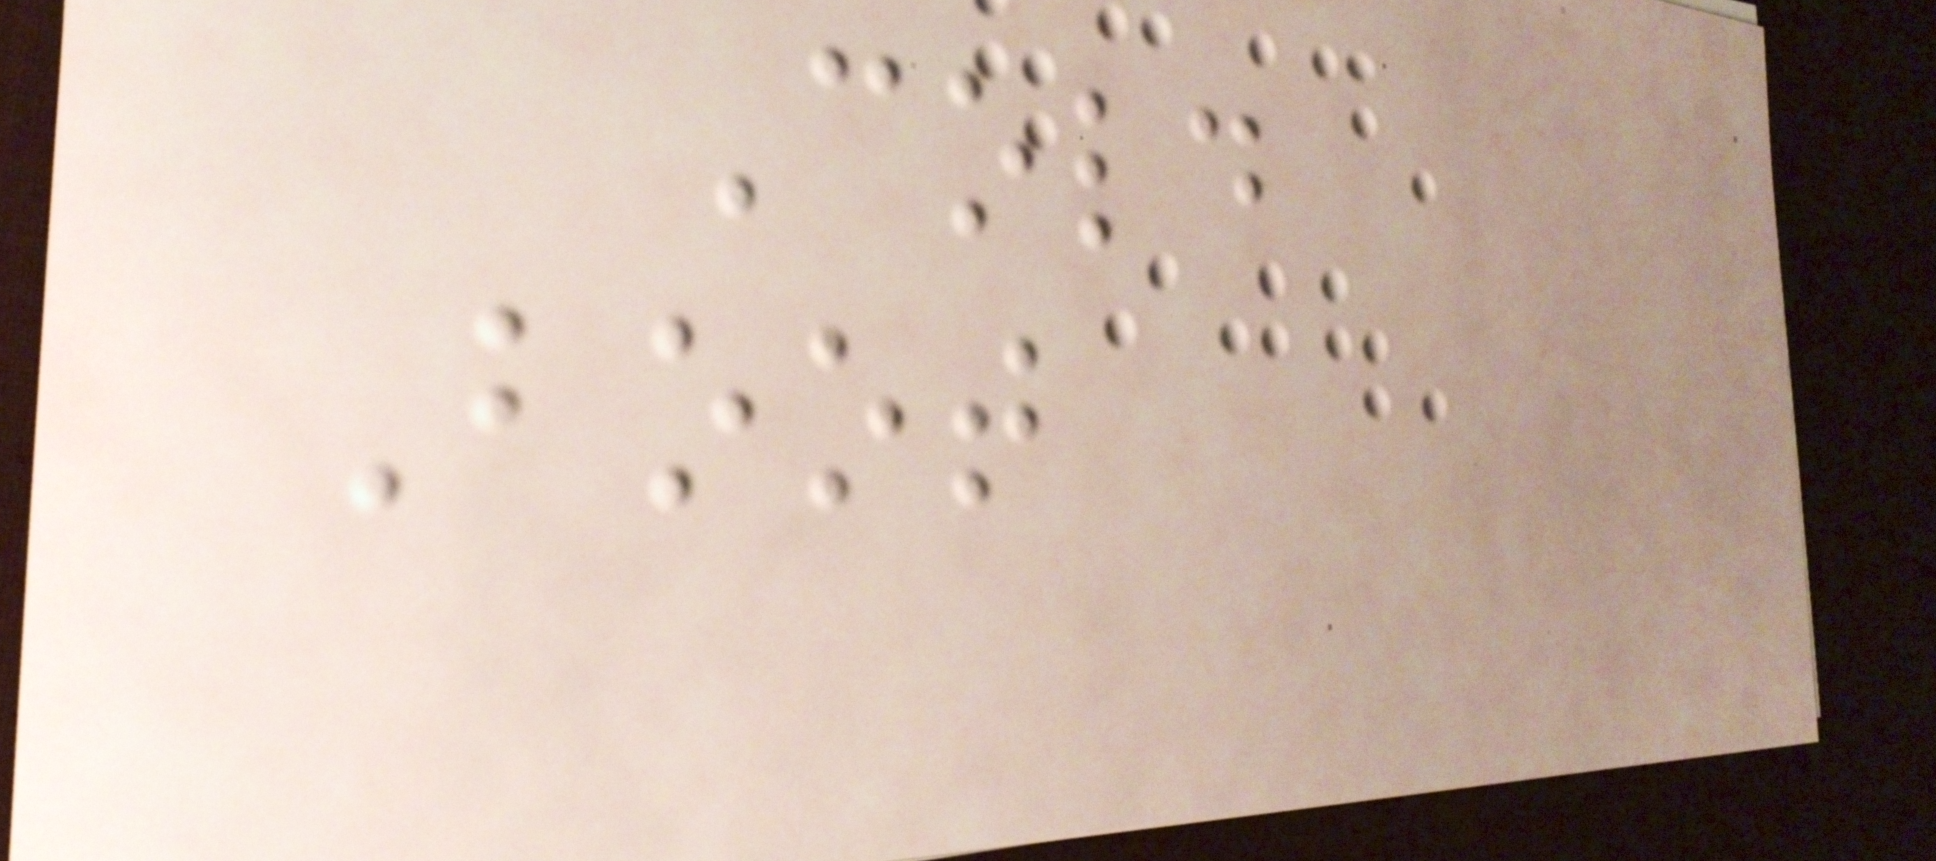Cold
Boot
